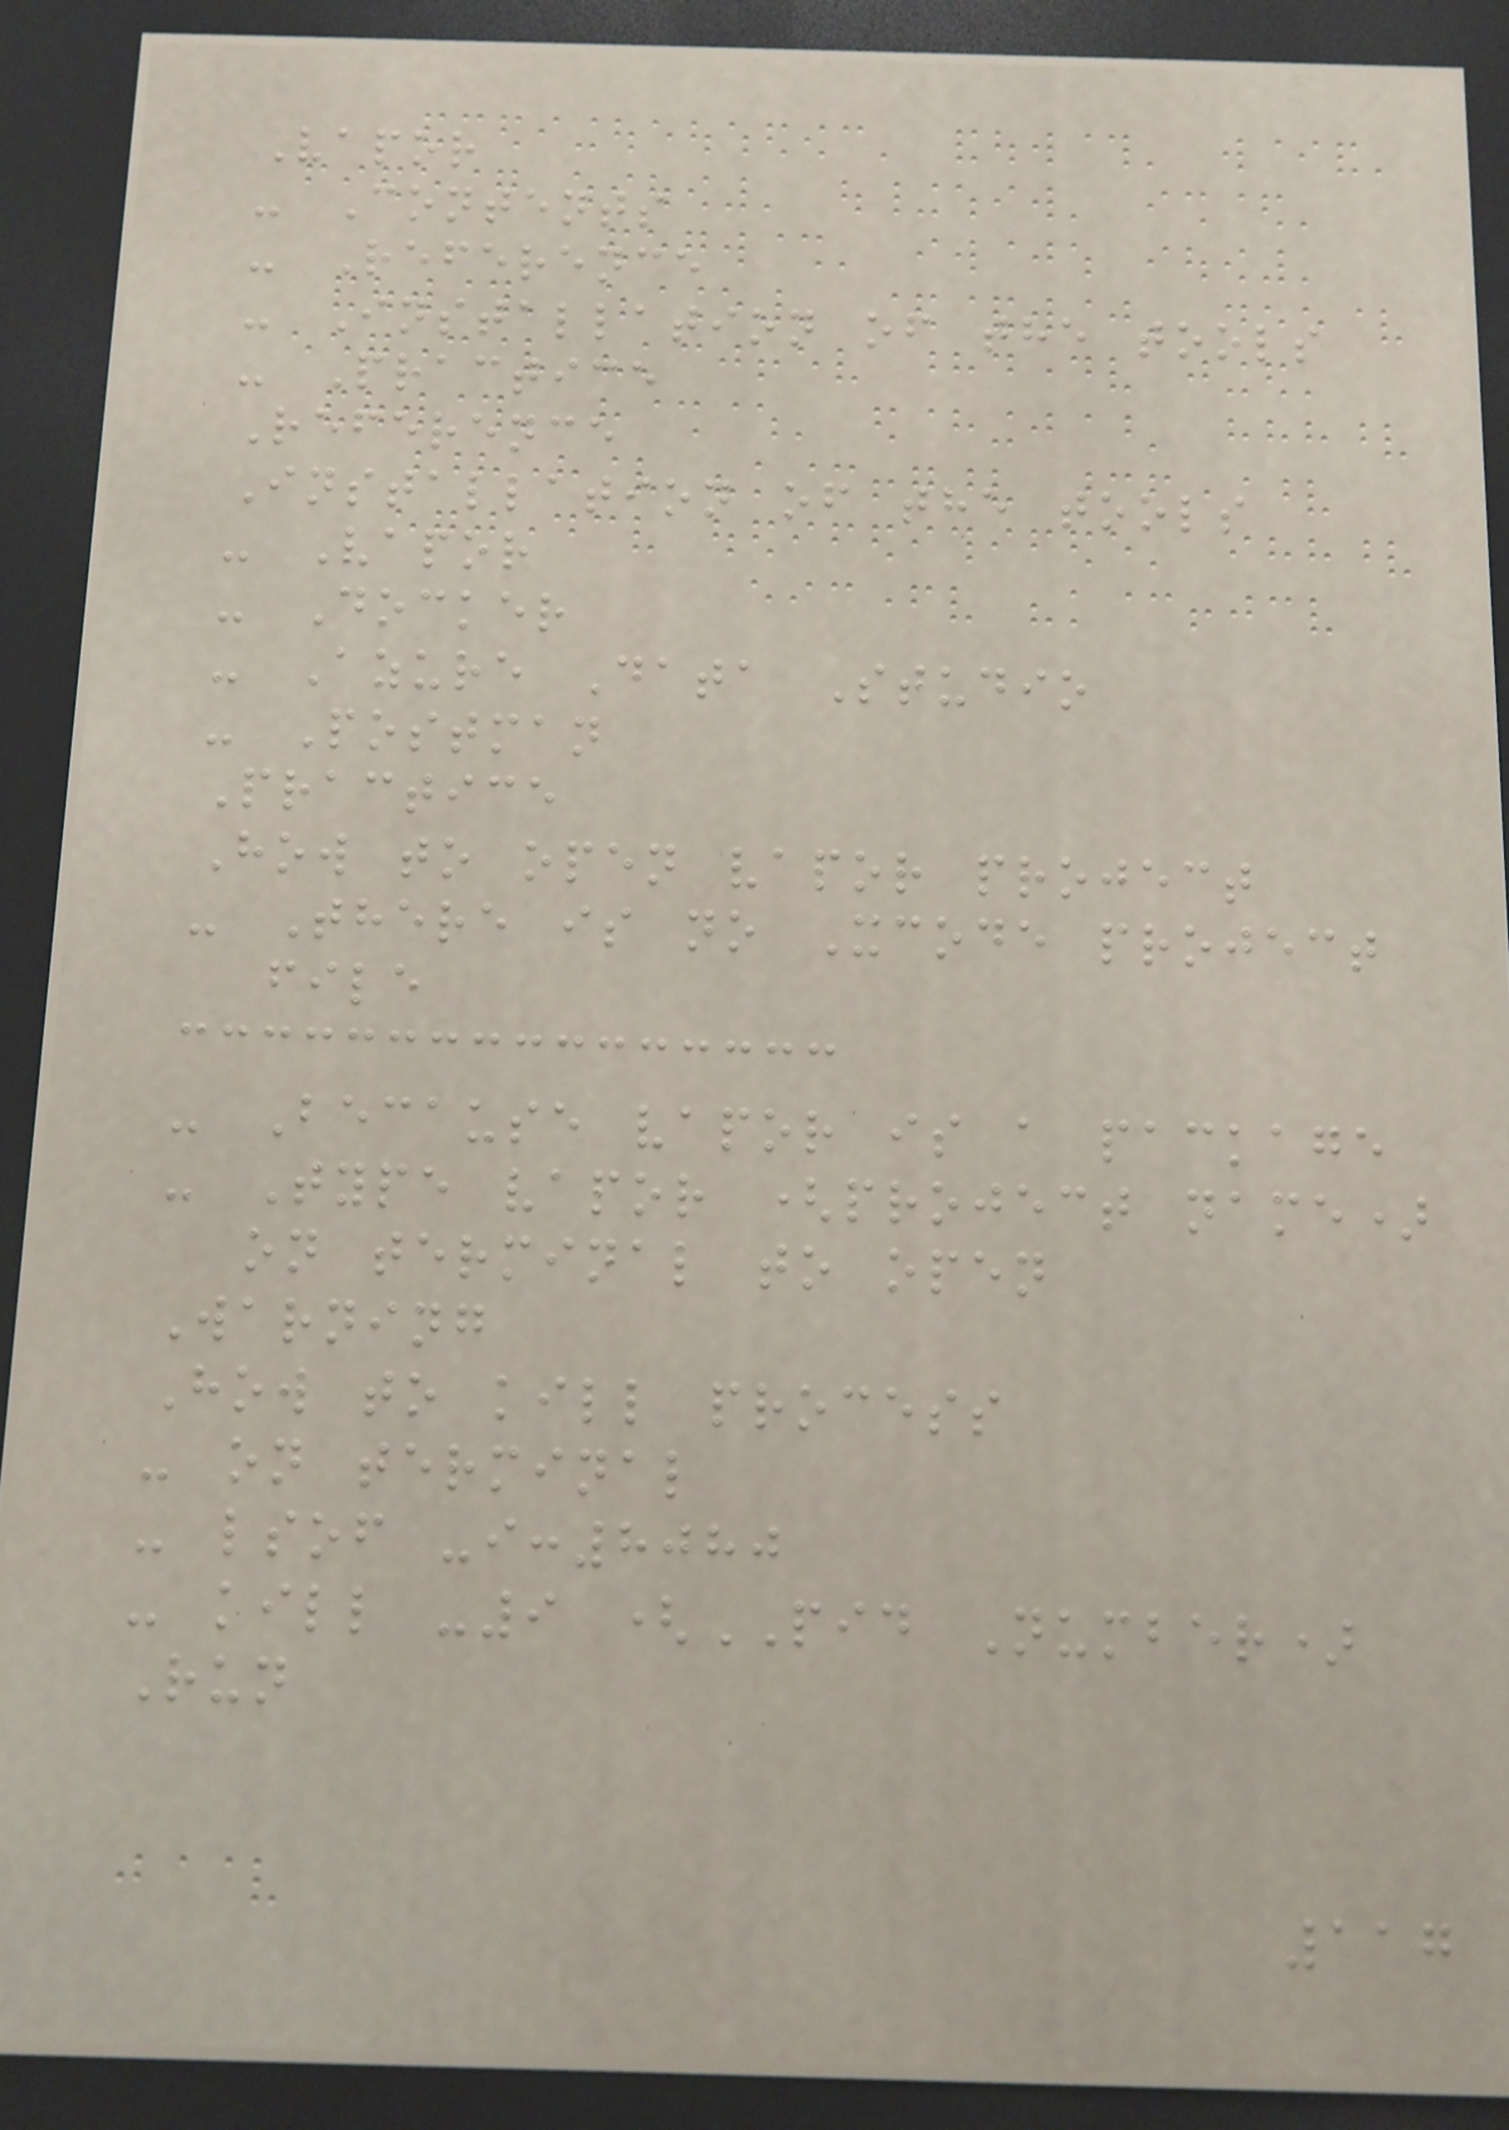Vapor
- Contents
- Reference
- Installation of the tools
- Practice
Reference
Installation of the tools
- Vapor
- Docker
- Azure Data Studio
- Postman
Practice
How to open vapor project
- There is no Xcode project
file
- Because vapor is a package
- Type vapor (project name)
on terminal to open
Warning
How to kill process
- on terminal
- lsof -i:8080
- kill -9 (PID Number)
Run
117
